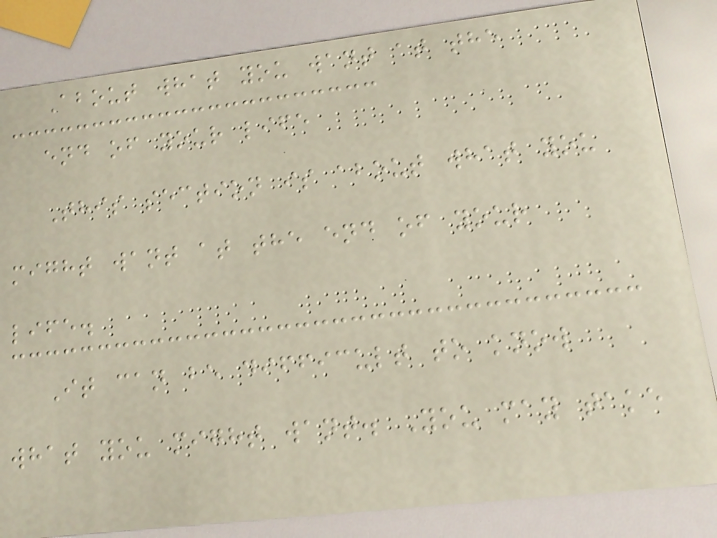About what you want at the
end of your life
This section is about what you
might want at the end of your
life.
It can be difficult to know
what you might want. You may take
